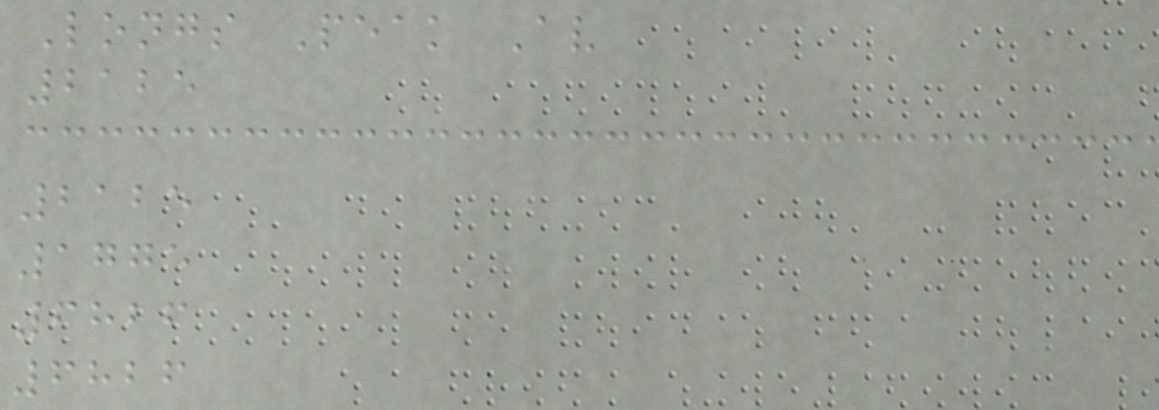Longs Peak Av
2125
2125
1775
6826
6826
